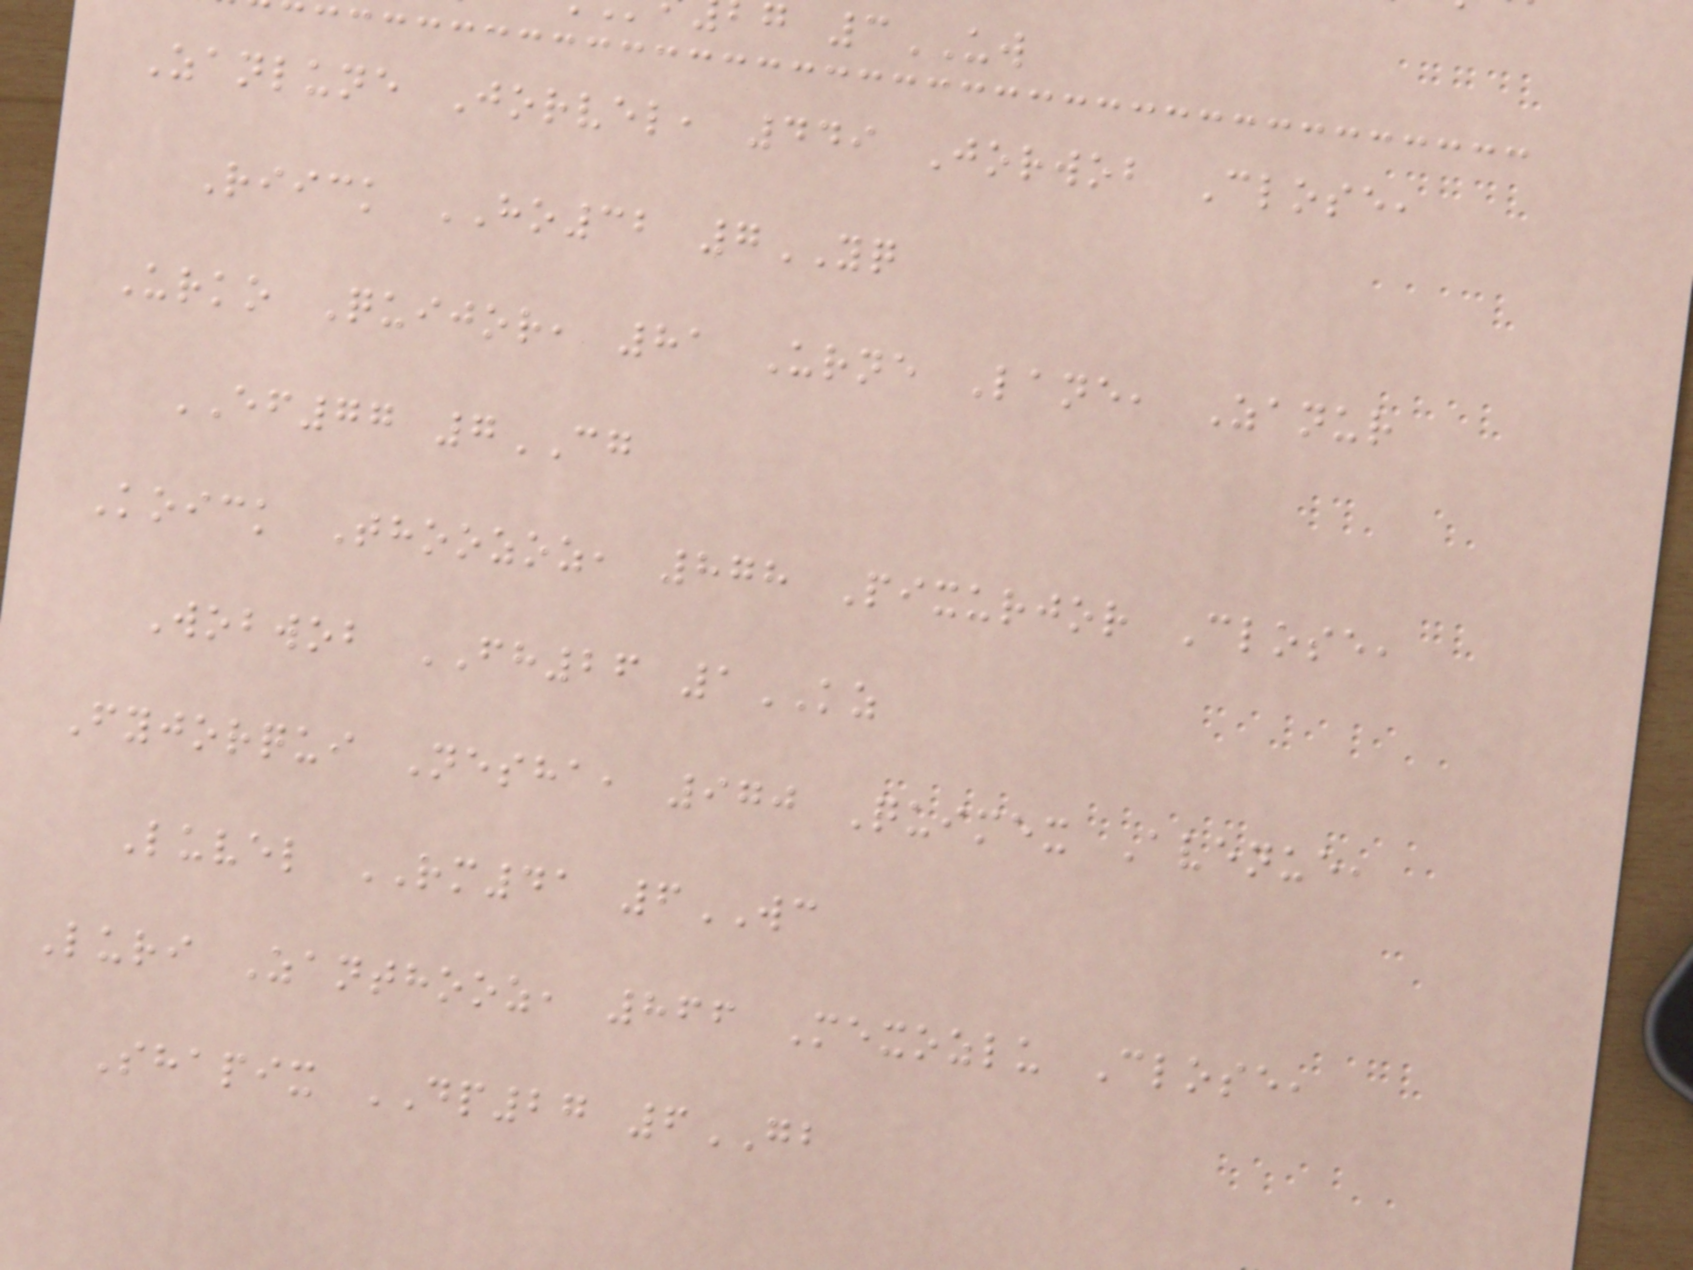g 3UW
Zanlune Jorvel, 449 Jorwob Close,
Riick HO32 7YQ
Urko Quijor, 81 Urne Lane, Zanur
EF77 7CG
Koick Thoozoz, 878 Pixurjor Close,
Wobwob FH26 1KZ
Fyjorqui Nesha, 970 Quimex Avenue,
Luvel RM41 6WC
Luri Zanthooz, 866 Mexozlu Close,
Shapix DP27 6GB
